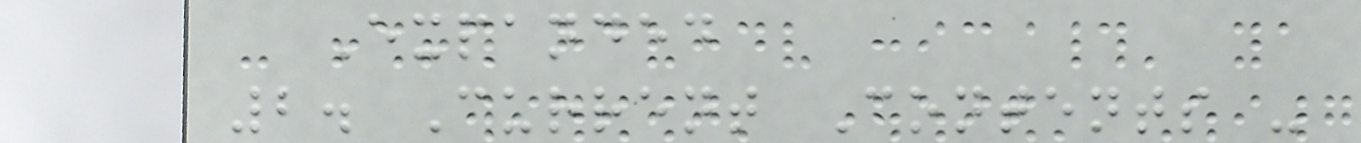Expanded
2. Current Contents -
